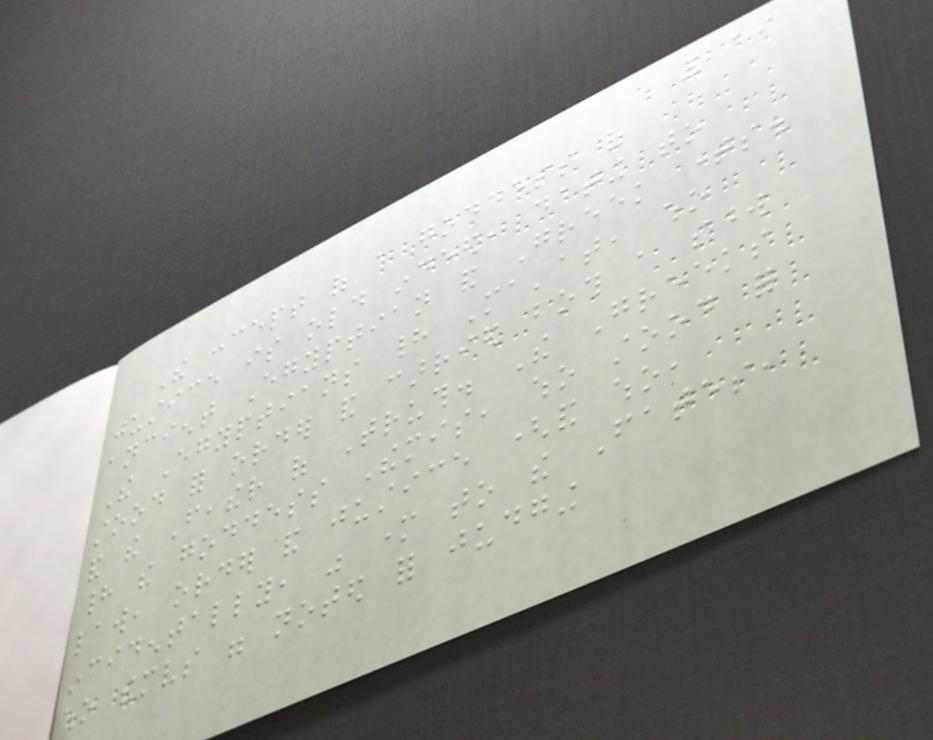219
The concept of a goddess of
justice is old indeed, dating to
ancient Egyptian and Greek times.
The Egyptians had Ma'at, who
stood for order and carried both a sword
and the Feather of Truth. The Greeks
had the goddess Themis, who stood for
law, order and justice (and who,
incidentally, was mother to the Fates,
who themselves were noted for judging
